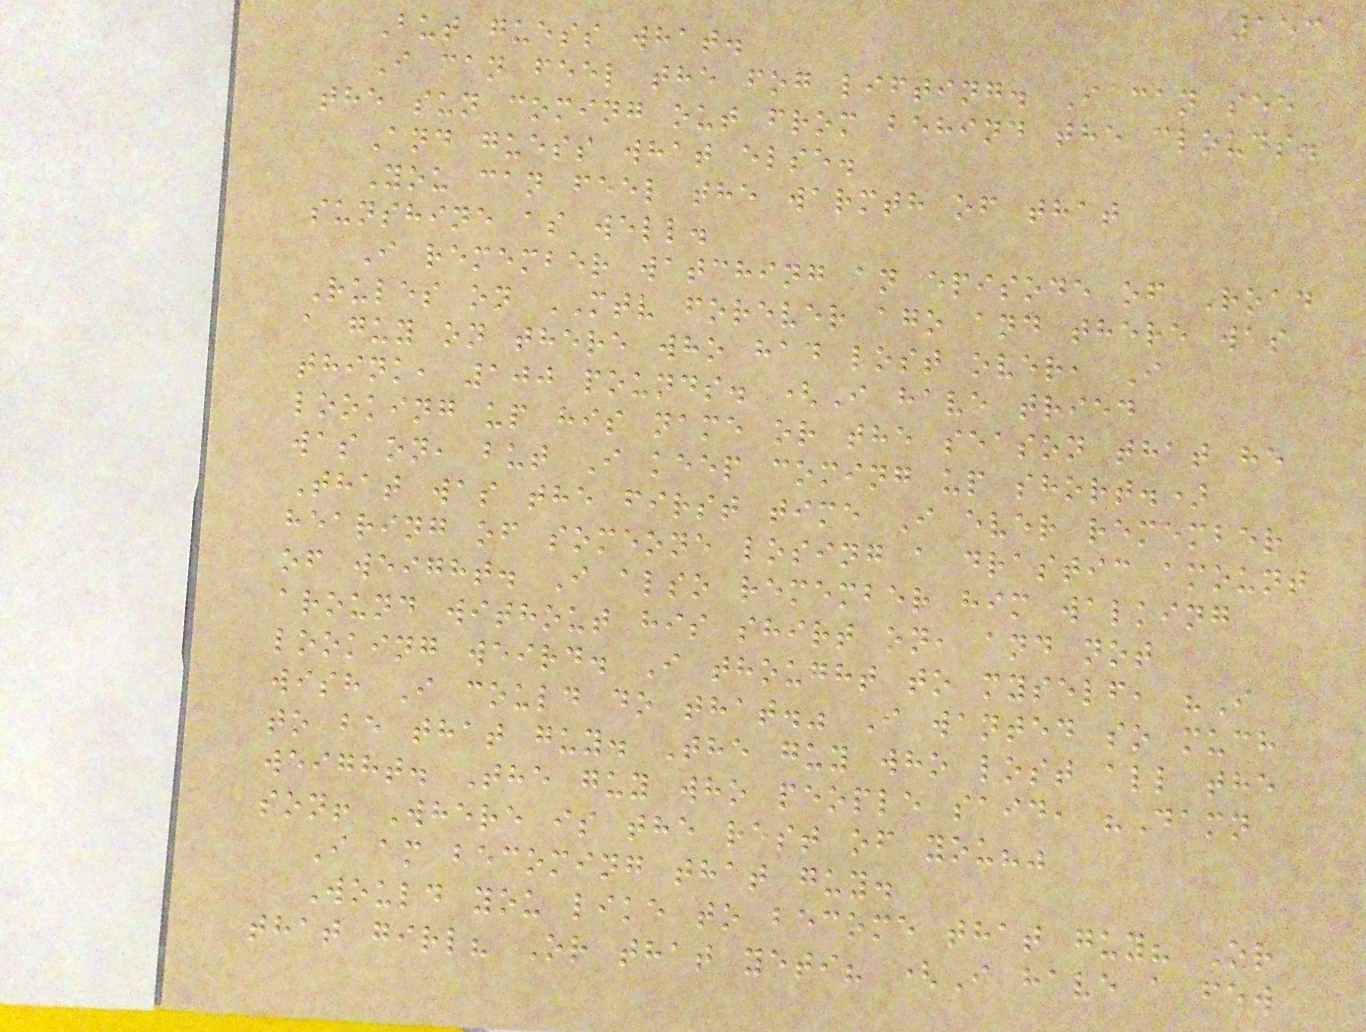153
But guess what.
I can feel the fog lifting. I can see
the sun coming out from behind the clouds.
And guess what else.
You can feel the warmth of that
sunshine as well.
I remember watching an episode of Road
Rules on MTV forever ago and there was
a guy on there who had lost over, I
think, 100 pounds. (I have tried
looking up his name or the season that he
was on, but I keep coming up short.)
That was the first time I ever remember
hearing of someone losing a drastic amount
of weight. I also remember him walking
around without his shirt on, and not
looking weird. I thought to myself, "I
wish I could do that." I wanted so much
to be that guy. The guy who lost all the
weight. The guy who people said, "Damn
son! Where is the rest of you?"
I am becoming that guy.
Would you like to become that guy? Or
that girl? Or that yeti? (I have a few
